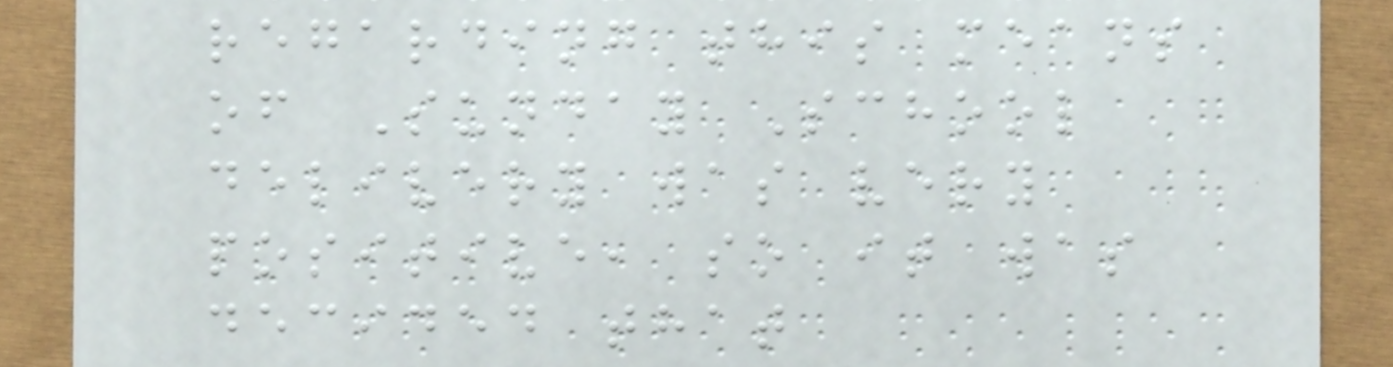regarding this means
of Sunday School
delivery was very
positive, so it was
decided that
